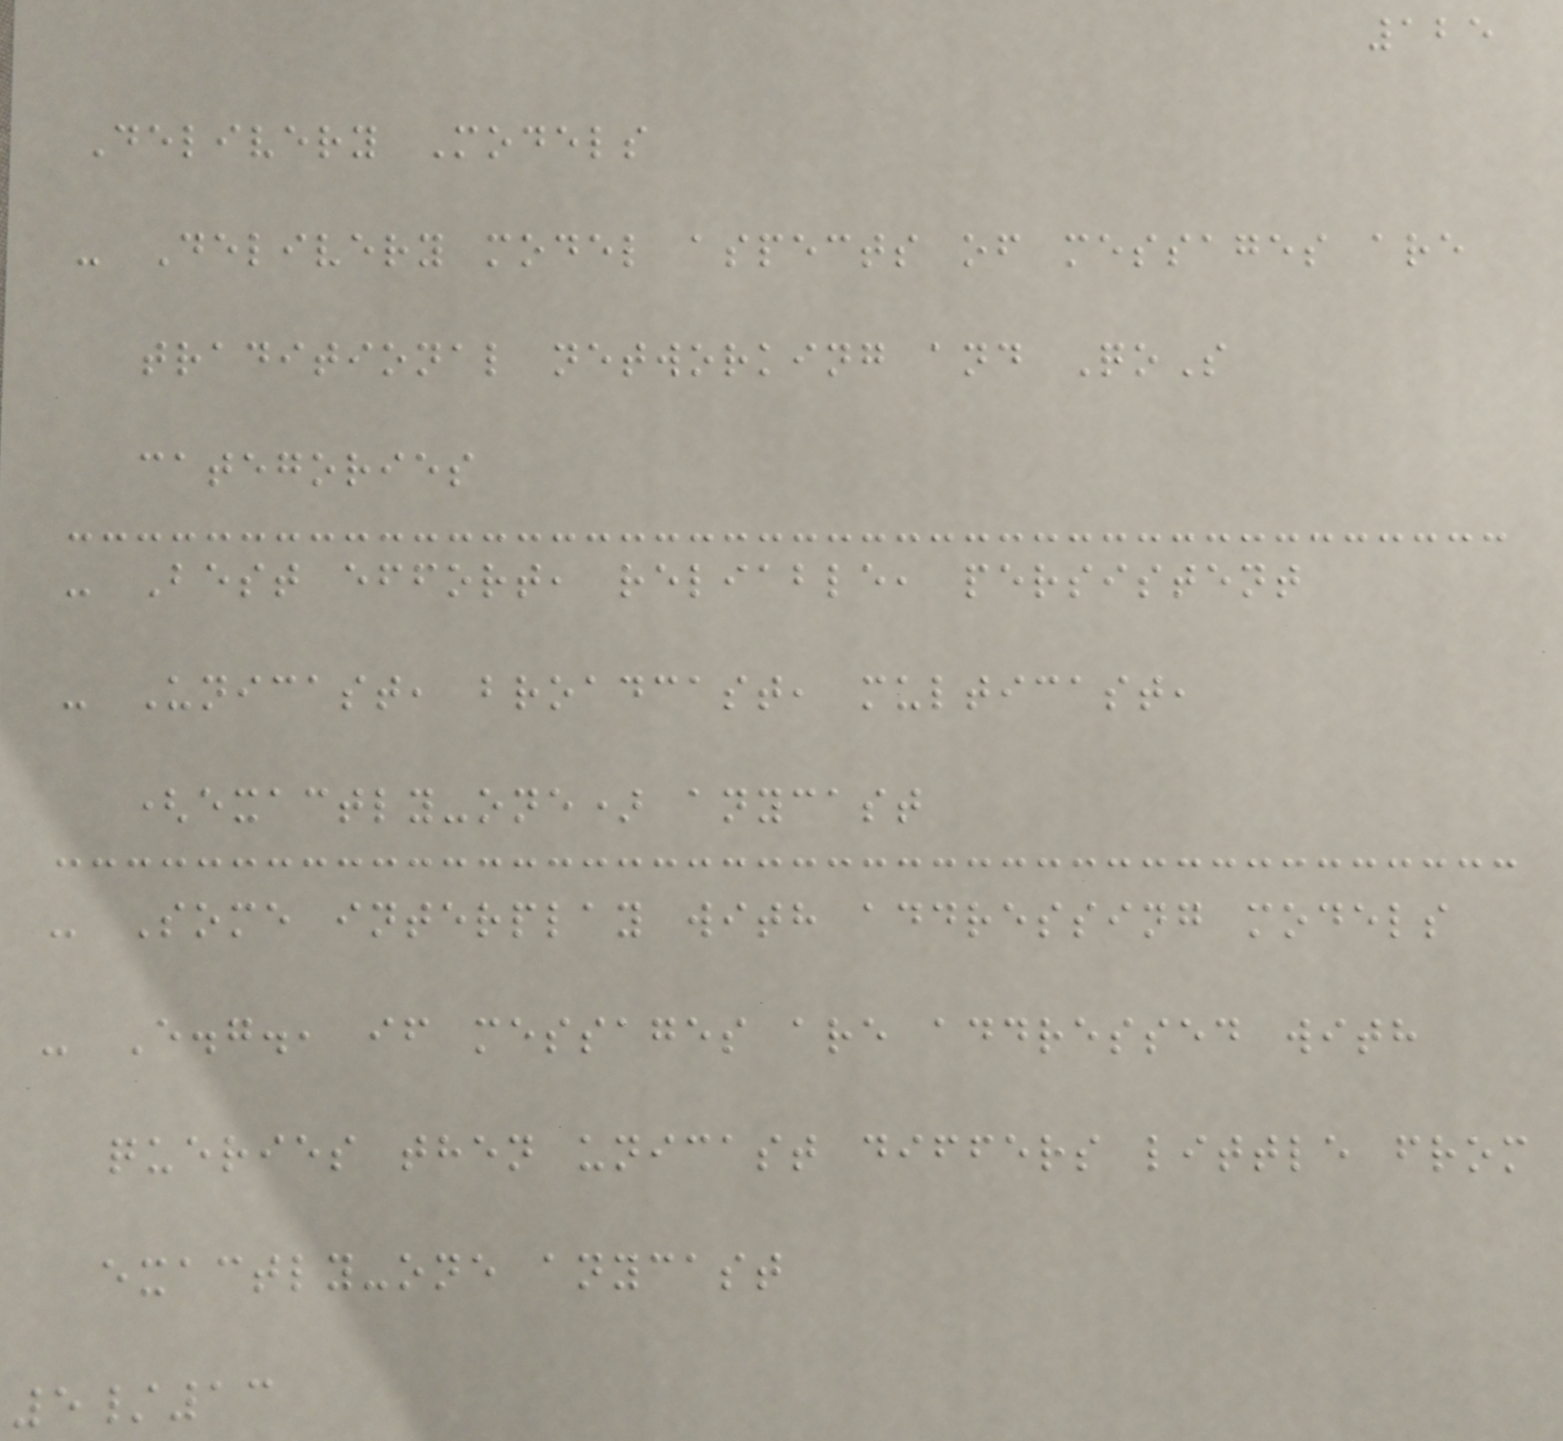125
Delivery Models
- Delivery model aspects of messages are
traditional networking and QoS
categories
- Best effort, reliable, persistent
- Unicast, broadcast, multicast,
(exactly-one) anycast
- Some interplay with addressing models
- E.g., if messages are addressed with
queries then unicast differs little from
exactly-one anycast
5/13
